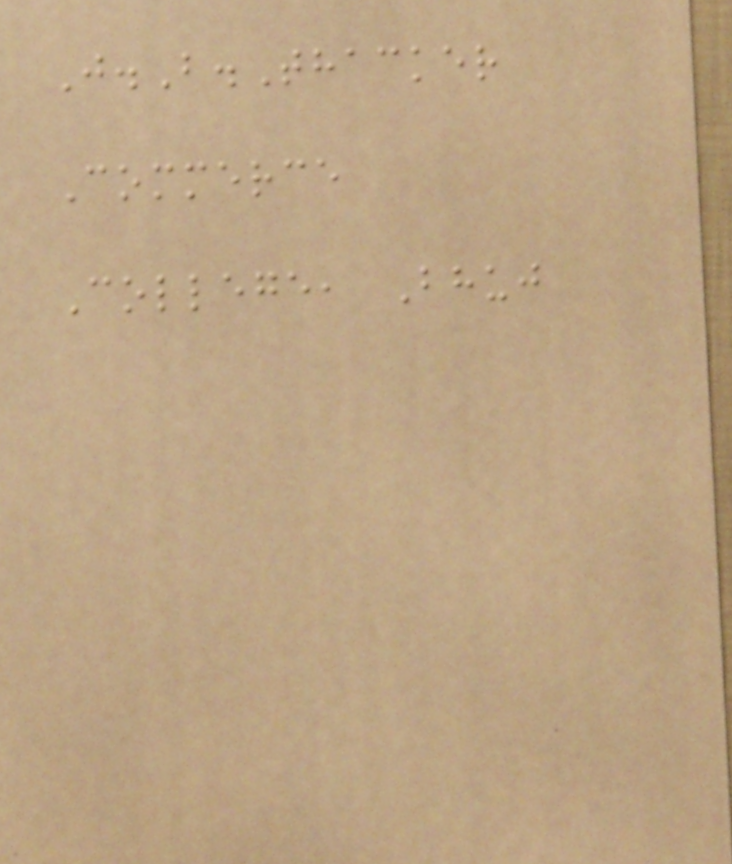J.B.Thacker
Commerce
College, Bhuj
